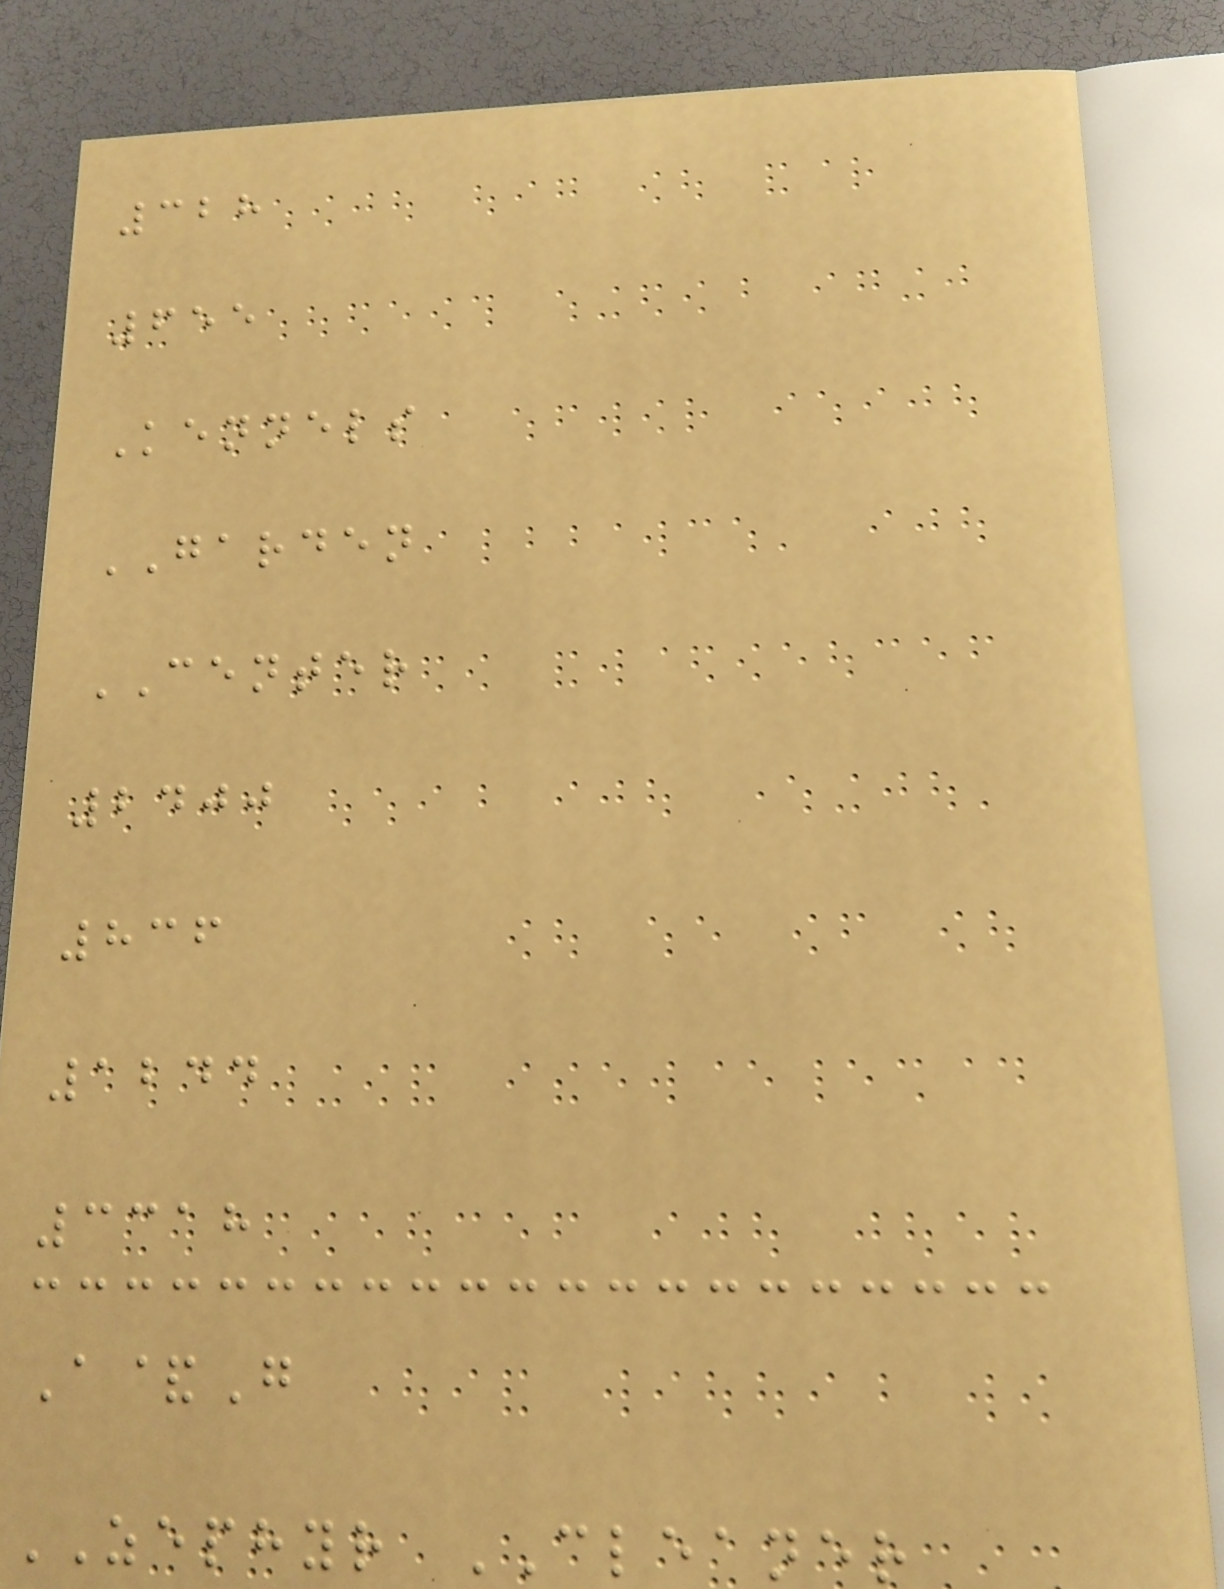328
655
Kennels
GARDEN
CENTER
2400
836
1244
3318
A&G
ZEPHYR CLEANER
